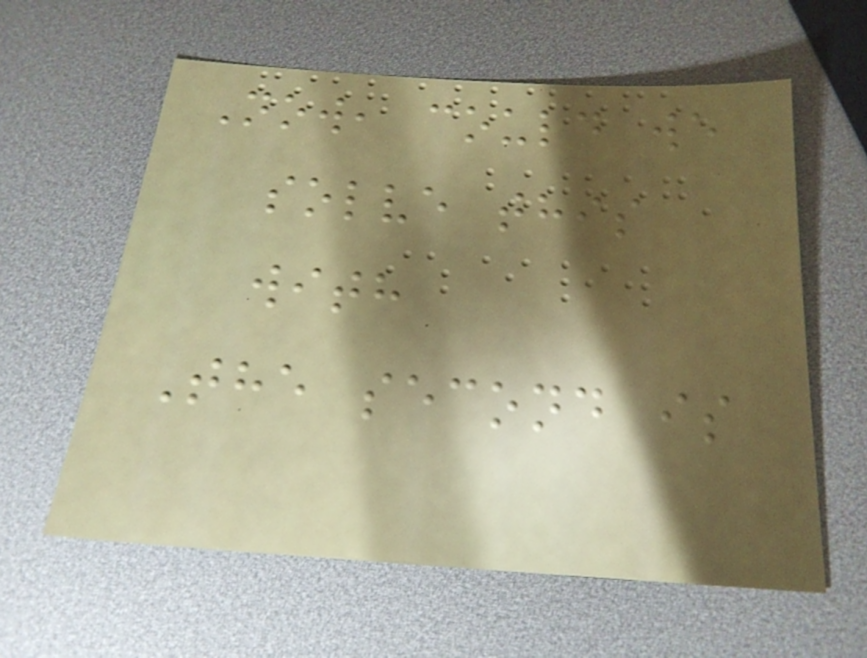Now, could we
solve this
with
The second is
